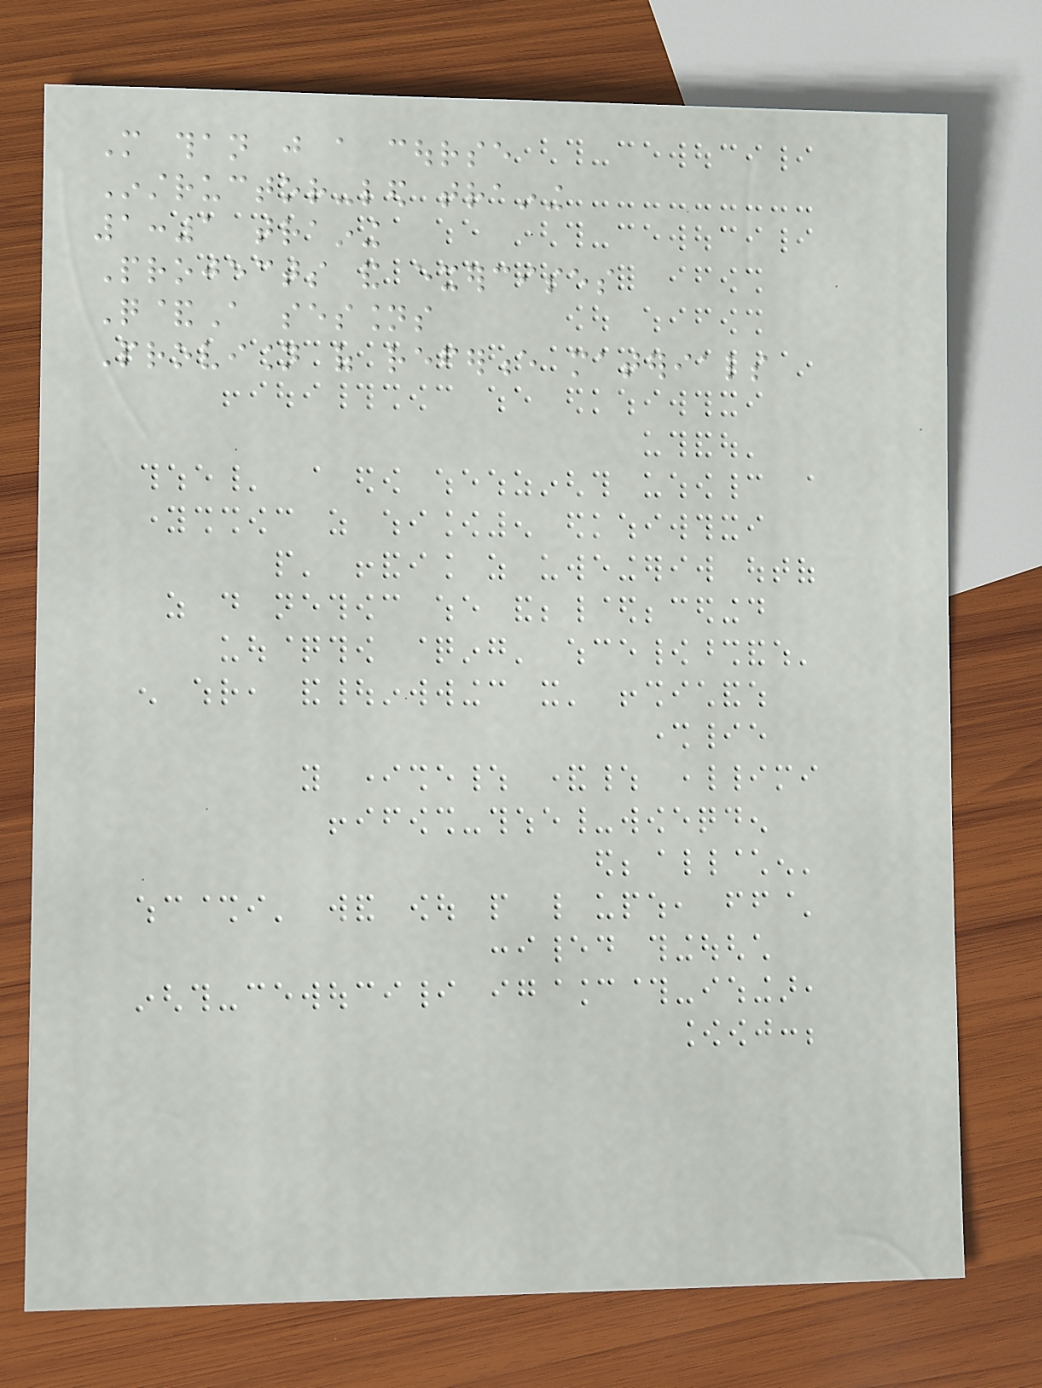More than just a course
Instructor-led training
1:1 training
Projects and exercises
Q&A sessions
Provision of reference materials
